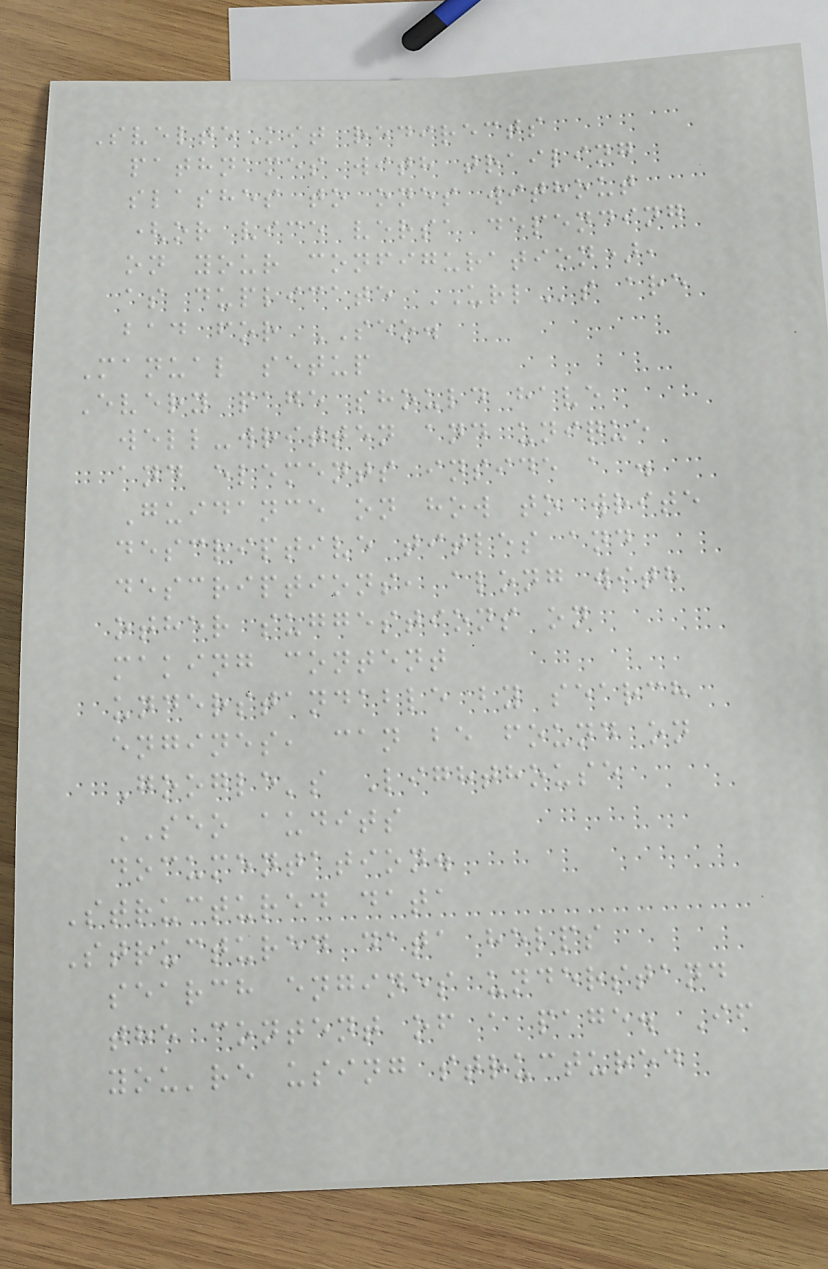SvelteKit redirects
pathnames with trailing
slashes to ones without
(or vice versa depending
on your configuration),
as duplicate URLs are
bad for SEO.
Manual setup
Every page should have
well-written and unique
and elements inside a .
Guidance on how to write
descriptive titles and
descriptions, along with
other suggestions on
making content
understandable by search
engines, can be found on
Google's Lighthouse
SEO audits
documentation.
Structured data
Structured data helps
search engines understand
the content of a page. If
you're using structured
